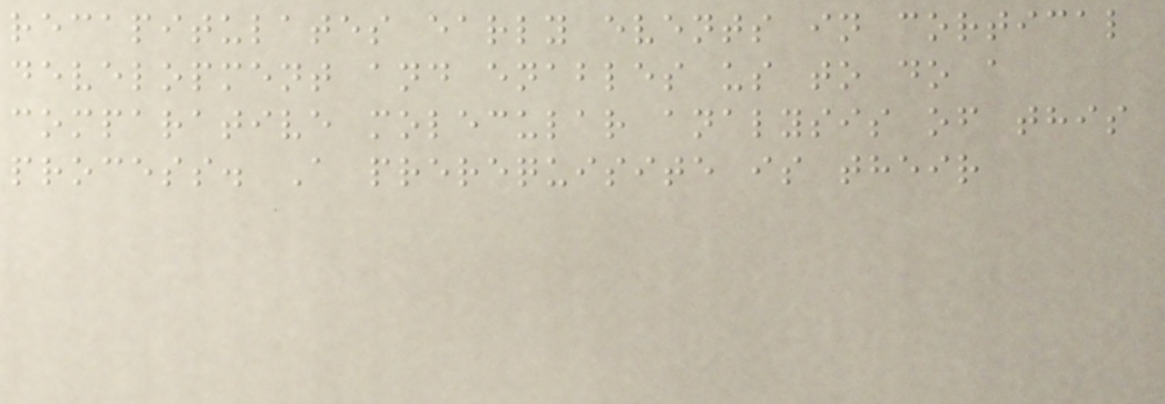recapitulates early events in cortical
development and enables us to do a
comparative molecular analysis of this
process. A prerequisite is their
